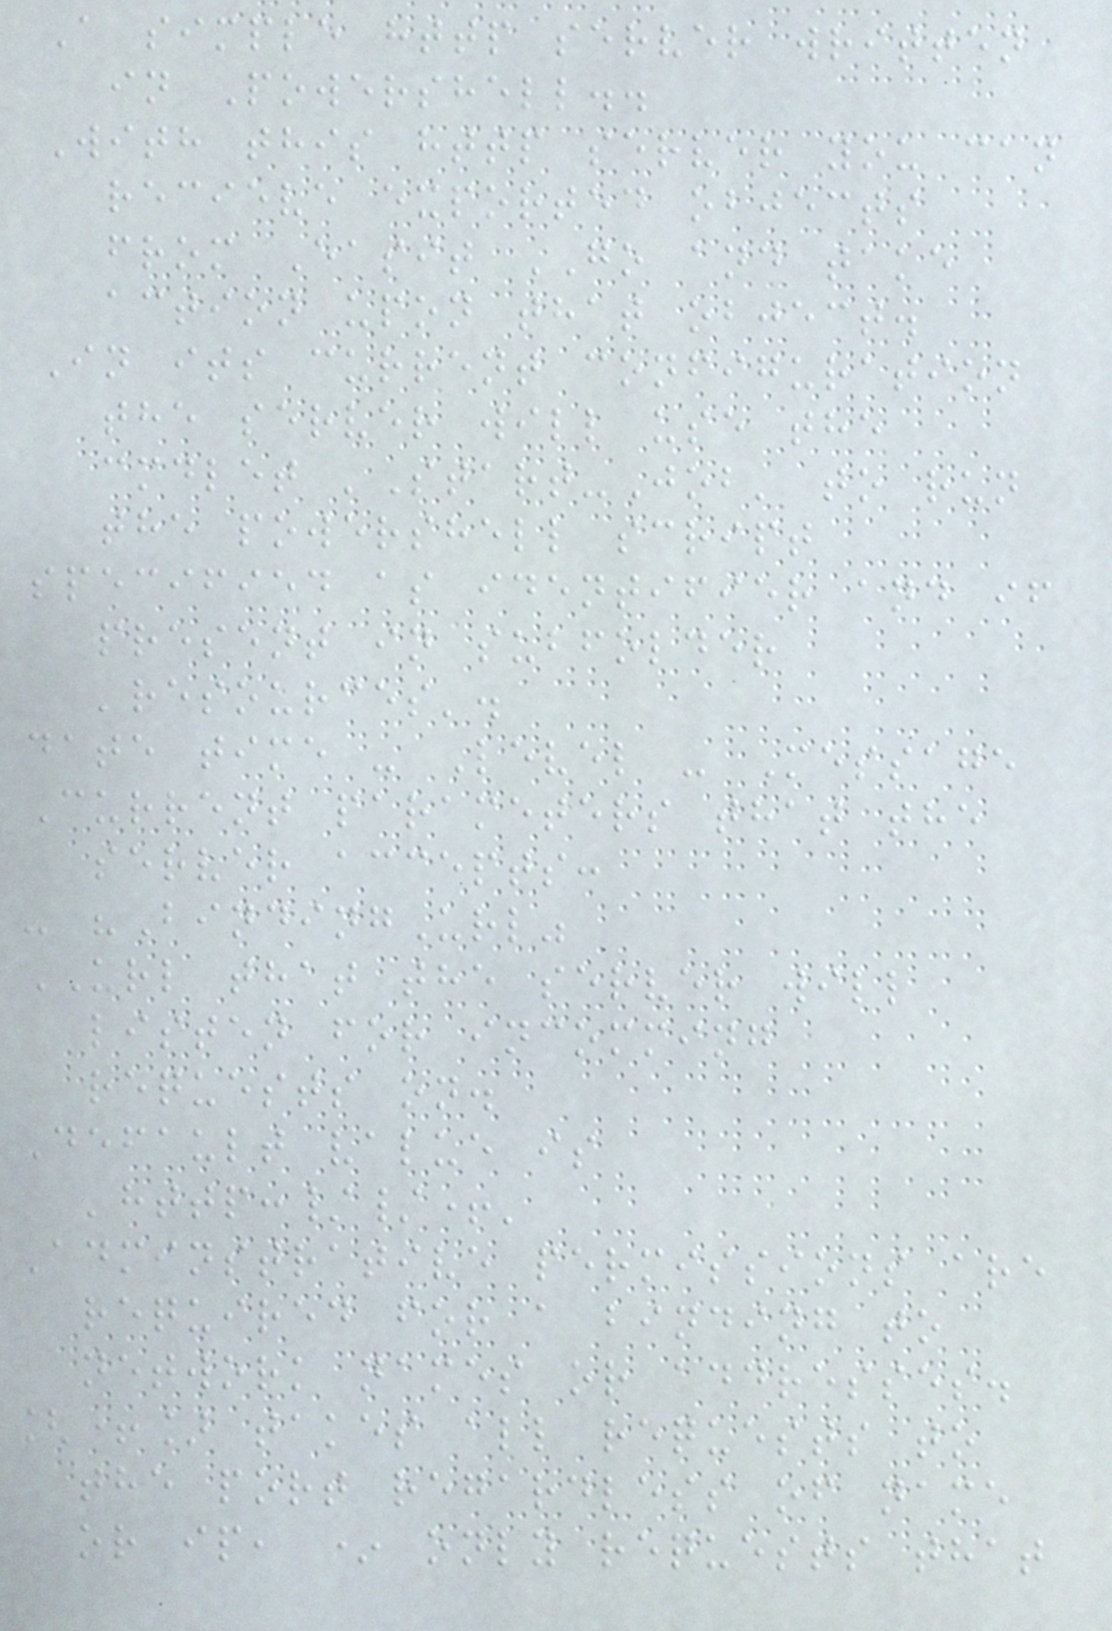A simple http server written
in Powershell..
With this http server you can
recieve exported objects
from Easit GO and take
action upon that object.
In its current configuration
the server will use the
cmdlet 'Start-Job' to run
the powershell script
specified as identifier and if
present in subfolder
'resources'.
date time - Level - Message
Current parameters that the
server accepts:
- "BindingUrl"
URL that the server will
listen for incomming
requests on.
Default value is
'http://+'
Adminstrative permissions are
required for a binding to
network names or addresses.
[+] takes all requests to
the port regardless of name
or ip, * only requests that
